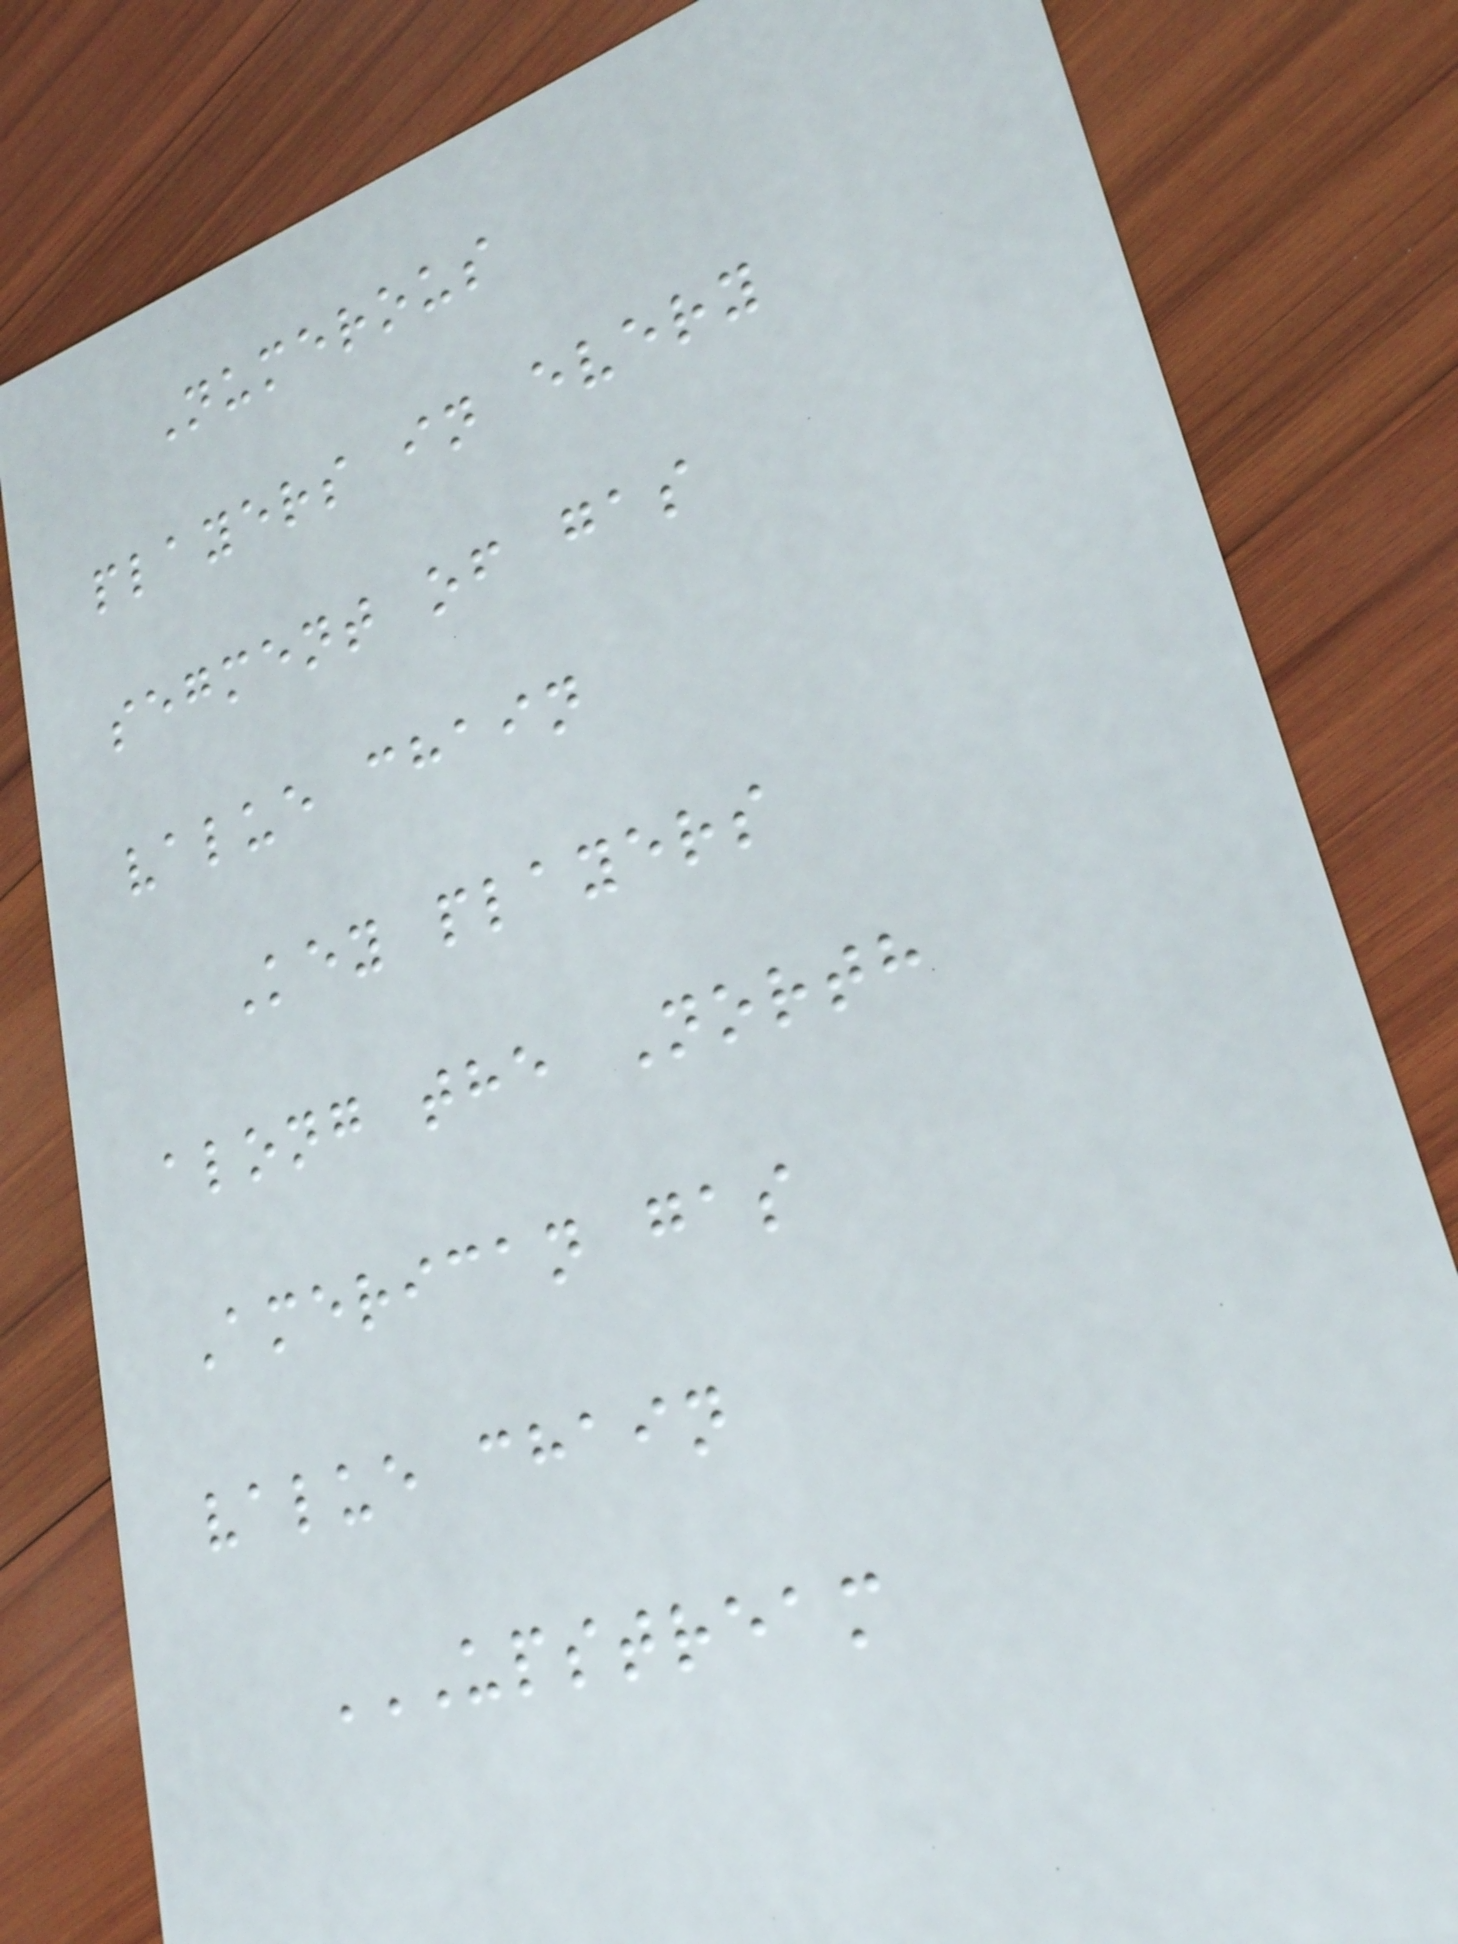Numerous
players in every
segment of gas
value chain
Key players
along the North
American gas
value chain
UPSTREAM
